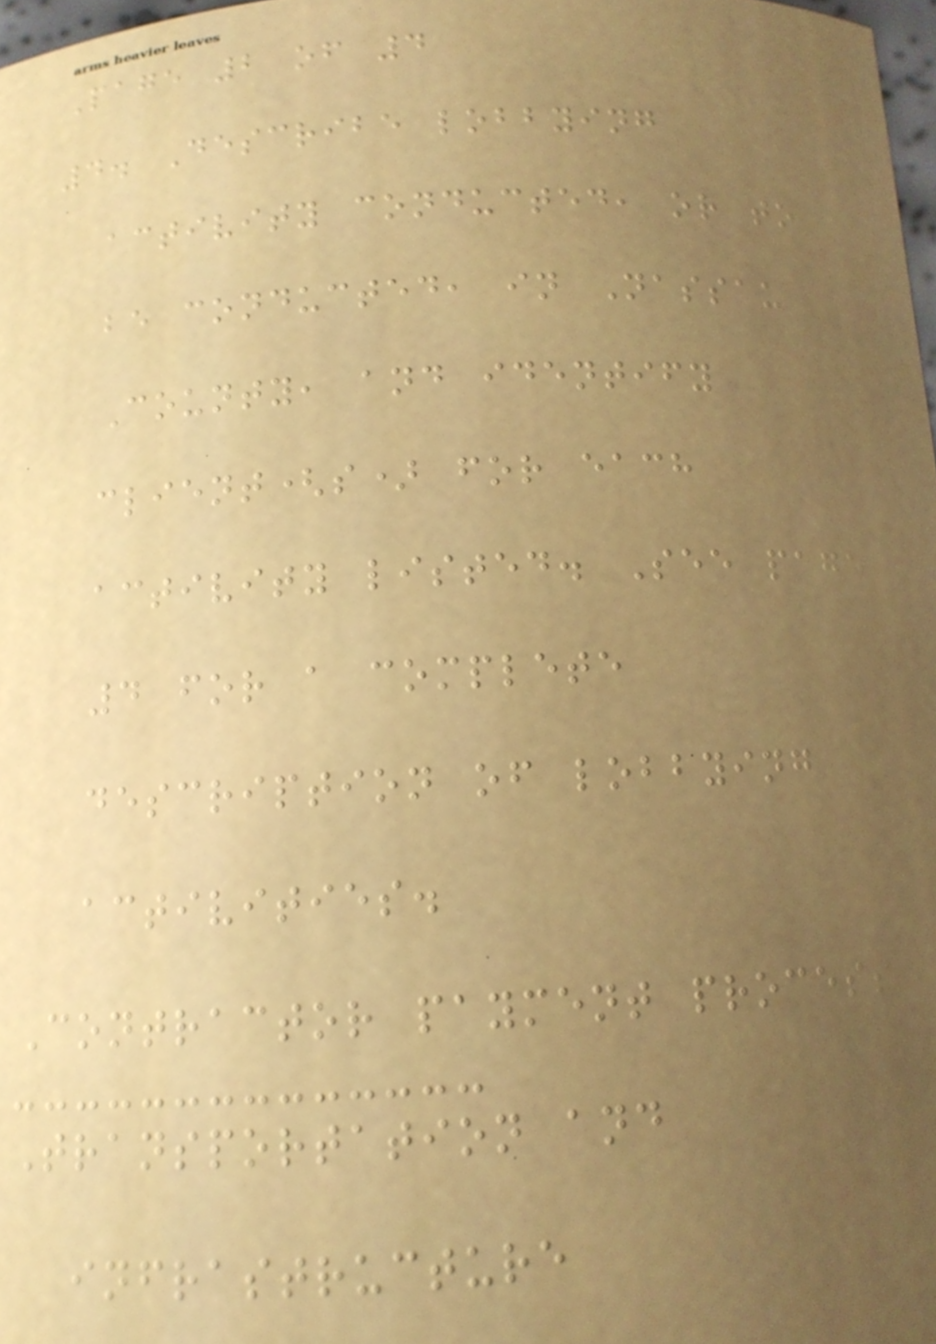Page 2 of 4
4. Describe lobbying
activity conducted, or to
be conducted, in Nassau
County, and identify
client(s) for each
activity listed. See page
4 for a complete
description of lobbying
activities.
Contractor payment process
Transportation and
infrastructure
